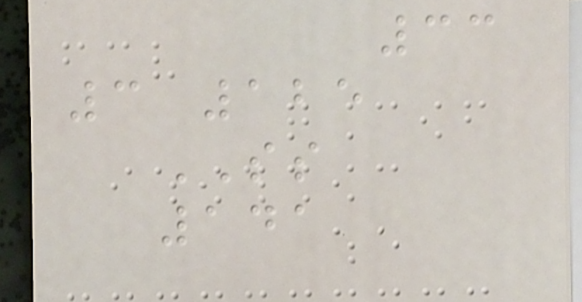33
3 125
SS
141
